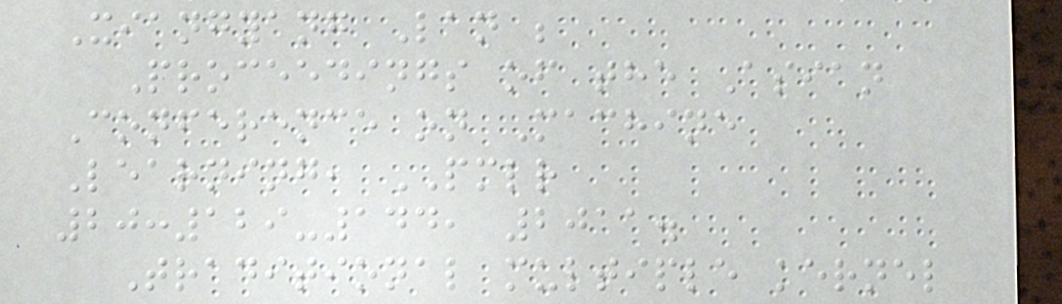Xiangyang Lan ;
Proceedings of the Asian
Conference on Machine
Learning, PMLR
20:129-144, 2011.
Traditional multiple kernel
